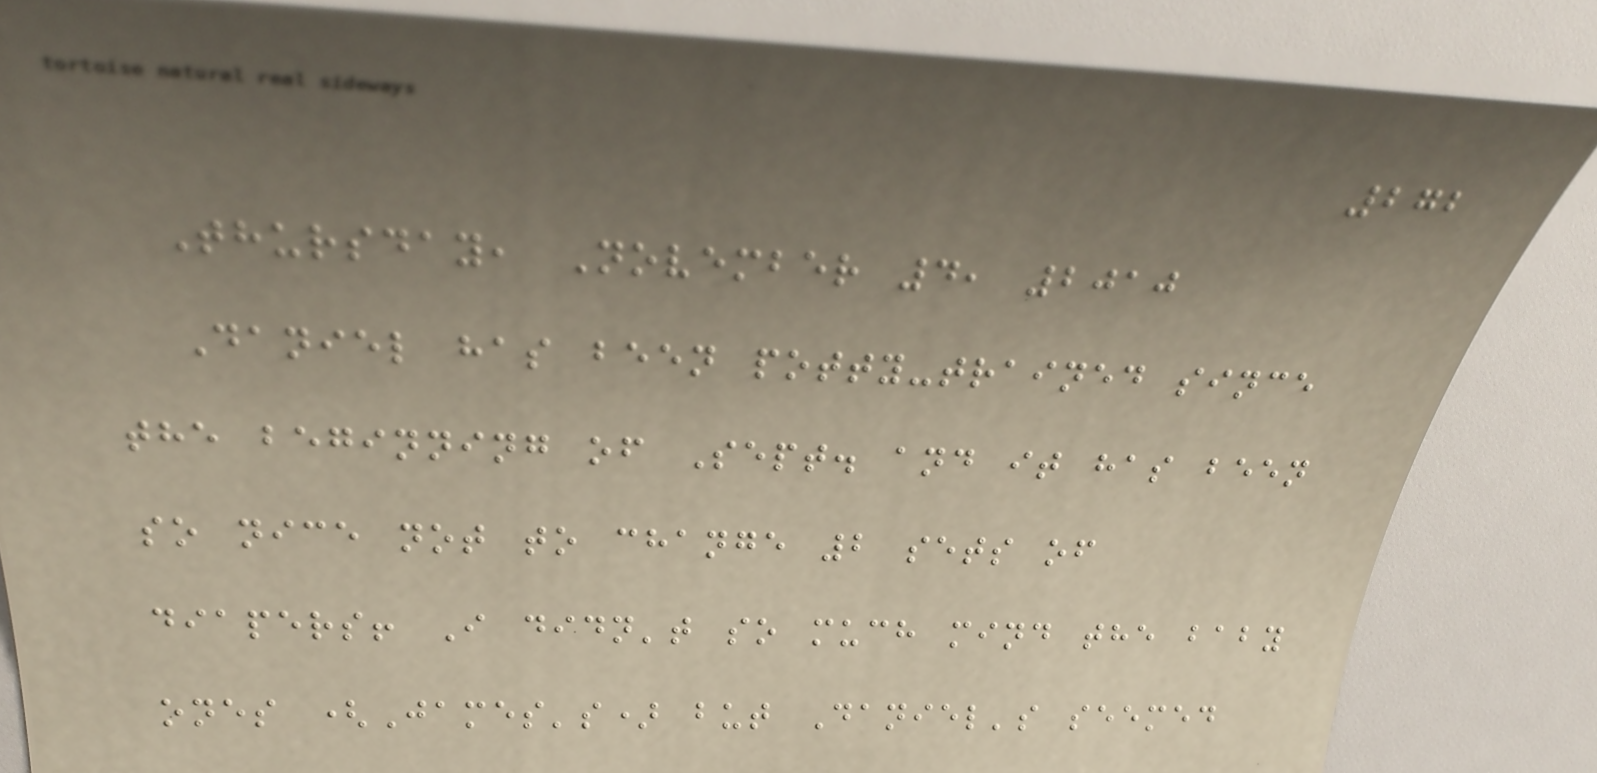272
Thursday, November 4, 2010
Daniel has been potty-trained since
the beginning of Sept. and it has been
so nice not to change 2 sets of
diapers! I didn't so much mind the baby
ones (James's) but Daniel's seemed
